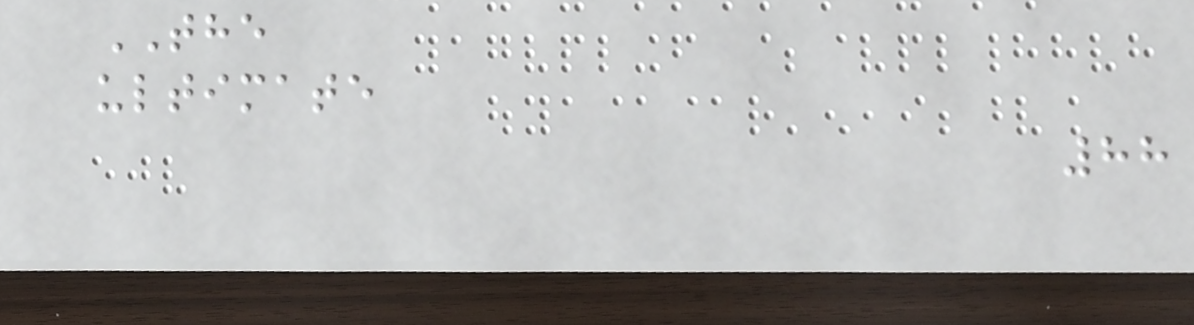THE
ultimate
88
